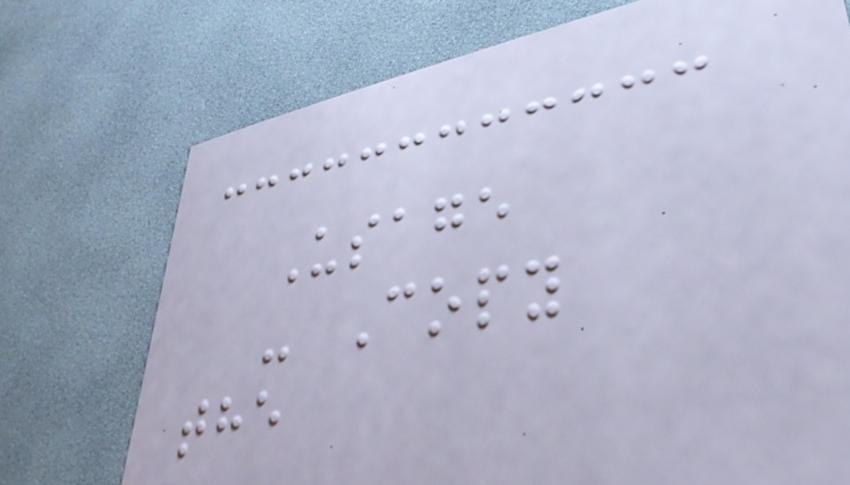Usage
- Copy
the
